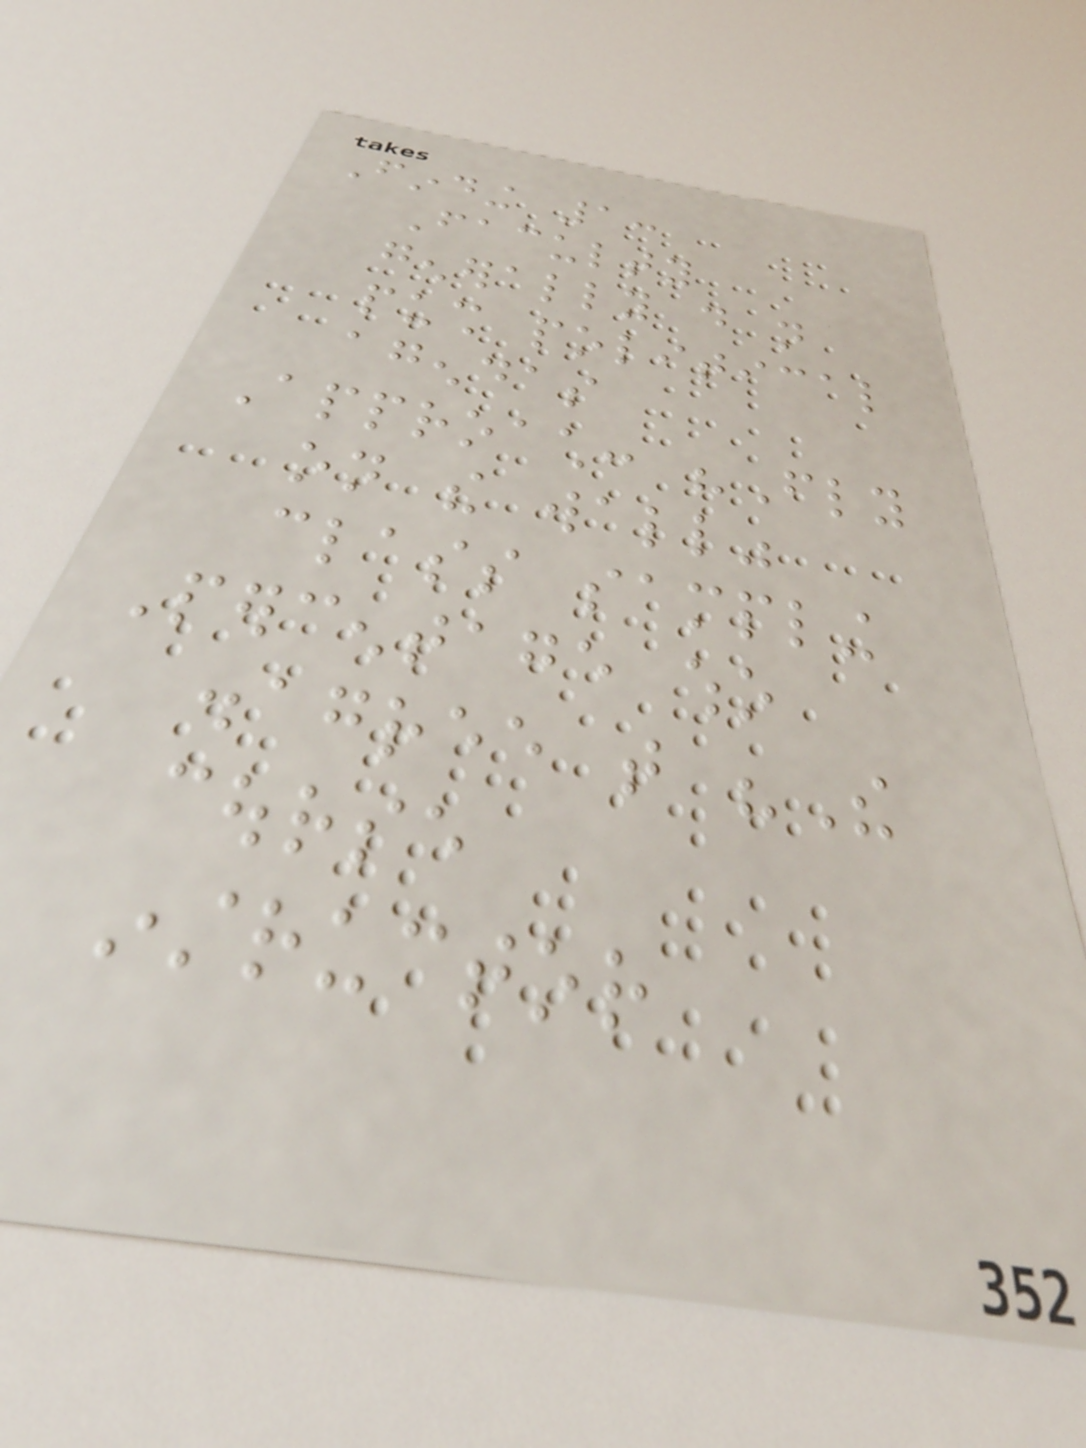Finding 1:
Faculty
generally do not
push political
agendas
Approach: "Fly
on the wall"
class sampling
Percentage who
disagree that "The
course
instructor
